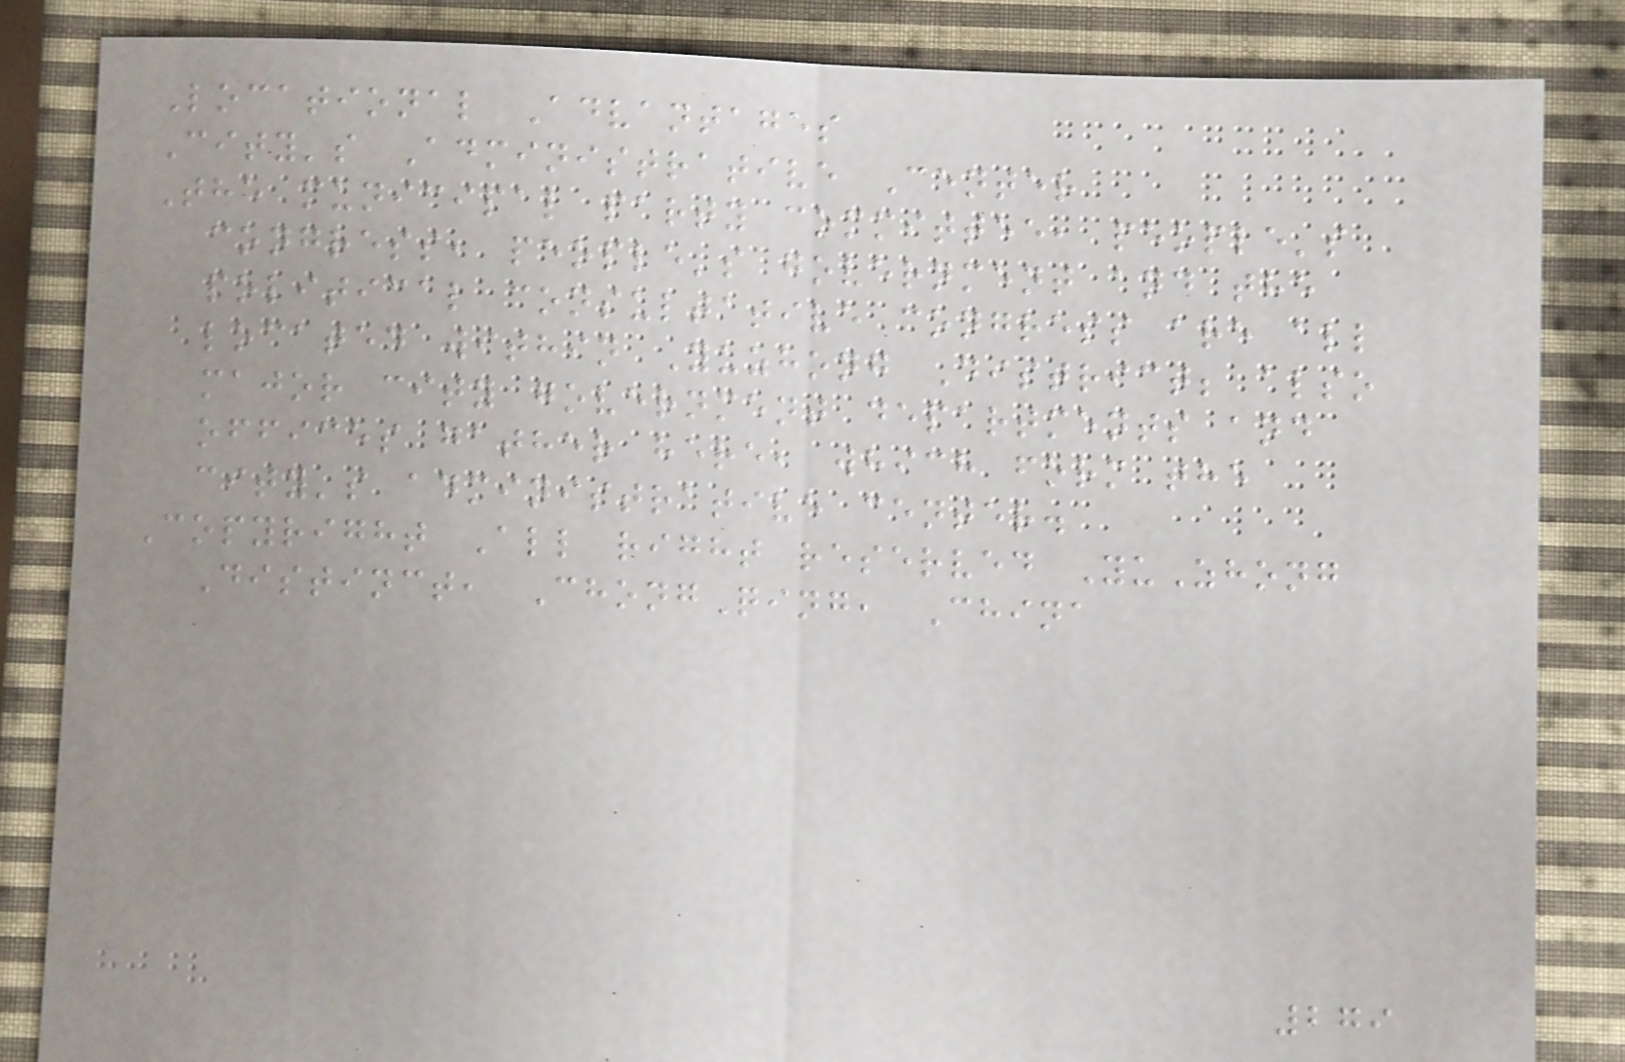Locational Advantages
City's Administrative Center
The municipal party committee, people's
congress, people's government and the
political consultative congress are all
located within Yuzhong District; also
major city government departments and
offices gather here, which form the
city's administrative center.
Copyright All right reserved YuZhong
Distinct, ChongQing, China
279
